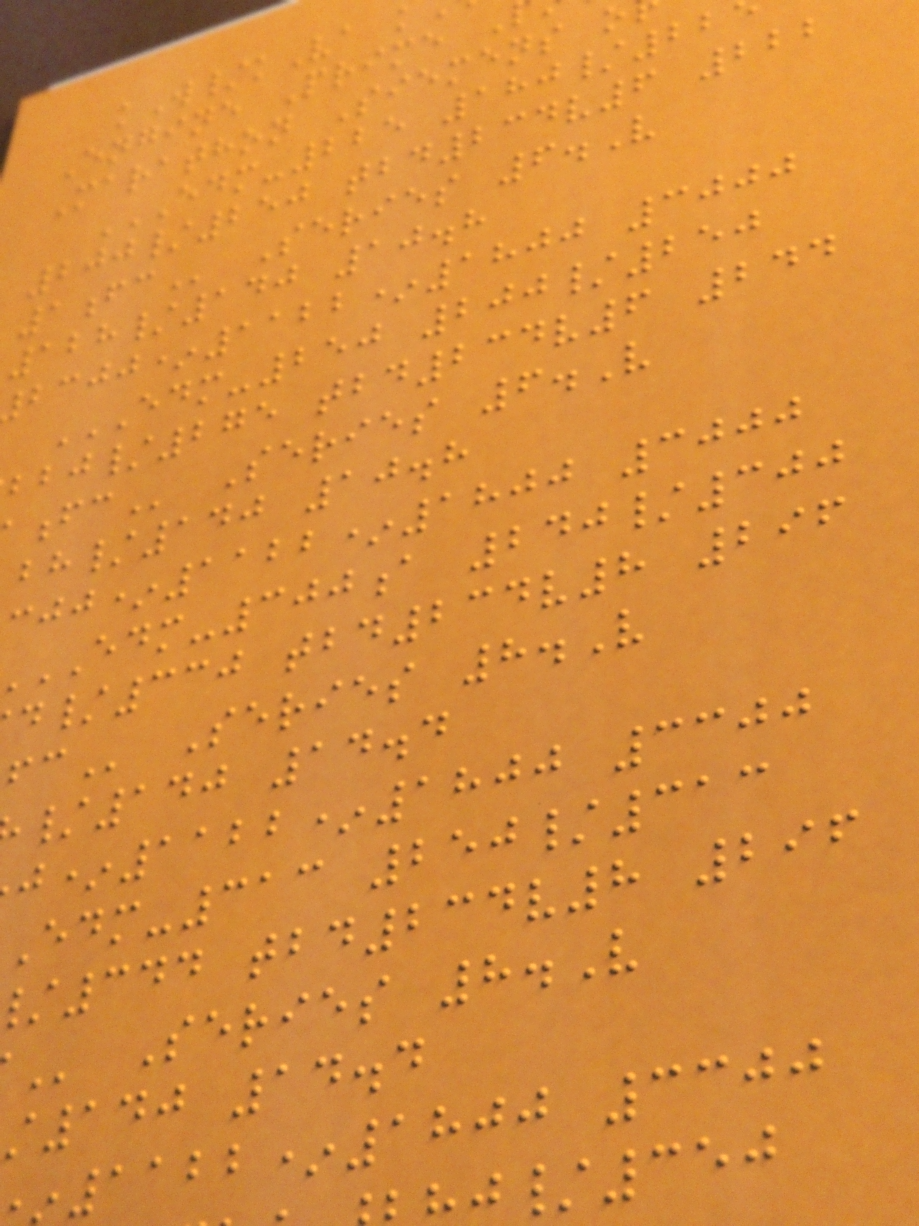kW/kVa k
Engine Prime
Marathon Siemens o
200/250 tbd234v6 222
Series 6.V
128/140 10.8
*1122*1800 3000
EDM-250 200/250
/275 tbd234v6 244
Series 6.V
/140 10.8
*1122*1800 3000
edm-300a 240/300
/330 tbd234v8 296
Series 8.V
/140 14.4
*1122*1800 3300
edm-313 250/313
344 tbd234v8 296
Series 8.V
140 14.4
1122*1800 3300
/350
